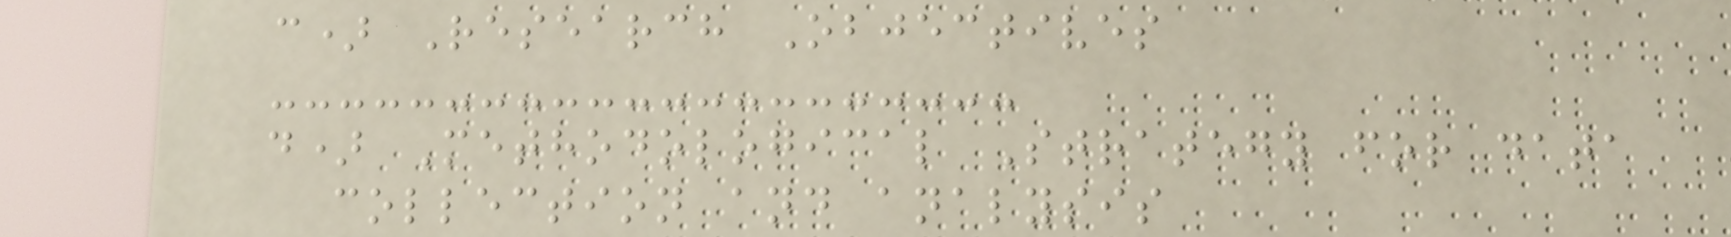c) Research Objectives
d) Methodological Strategy for data
collection and analysis
